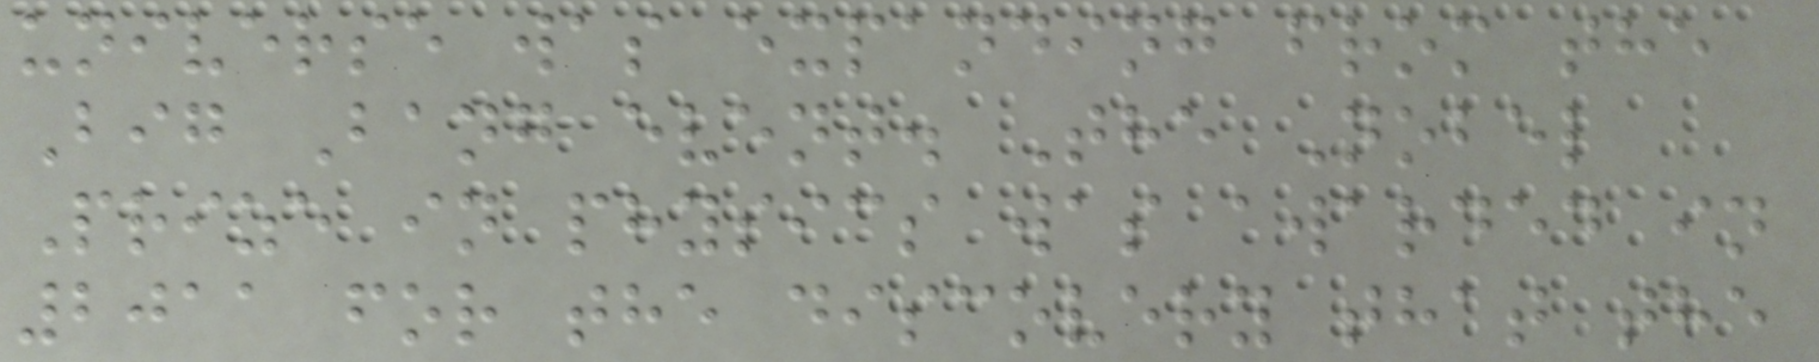universe was expanding from the
Big Bang event. The Nobel
Prize in physics was awarded in
2011 for the discovery that the
